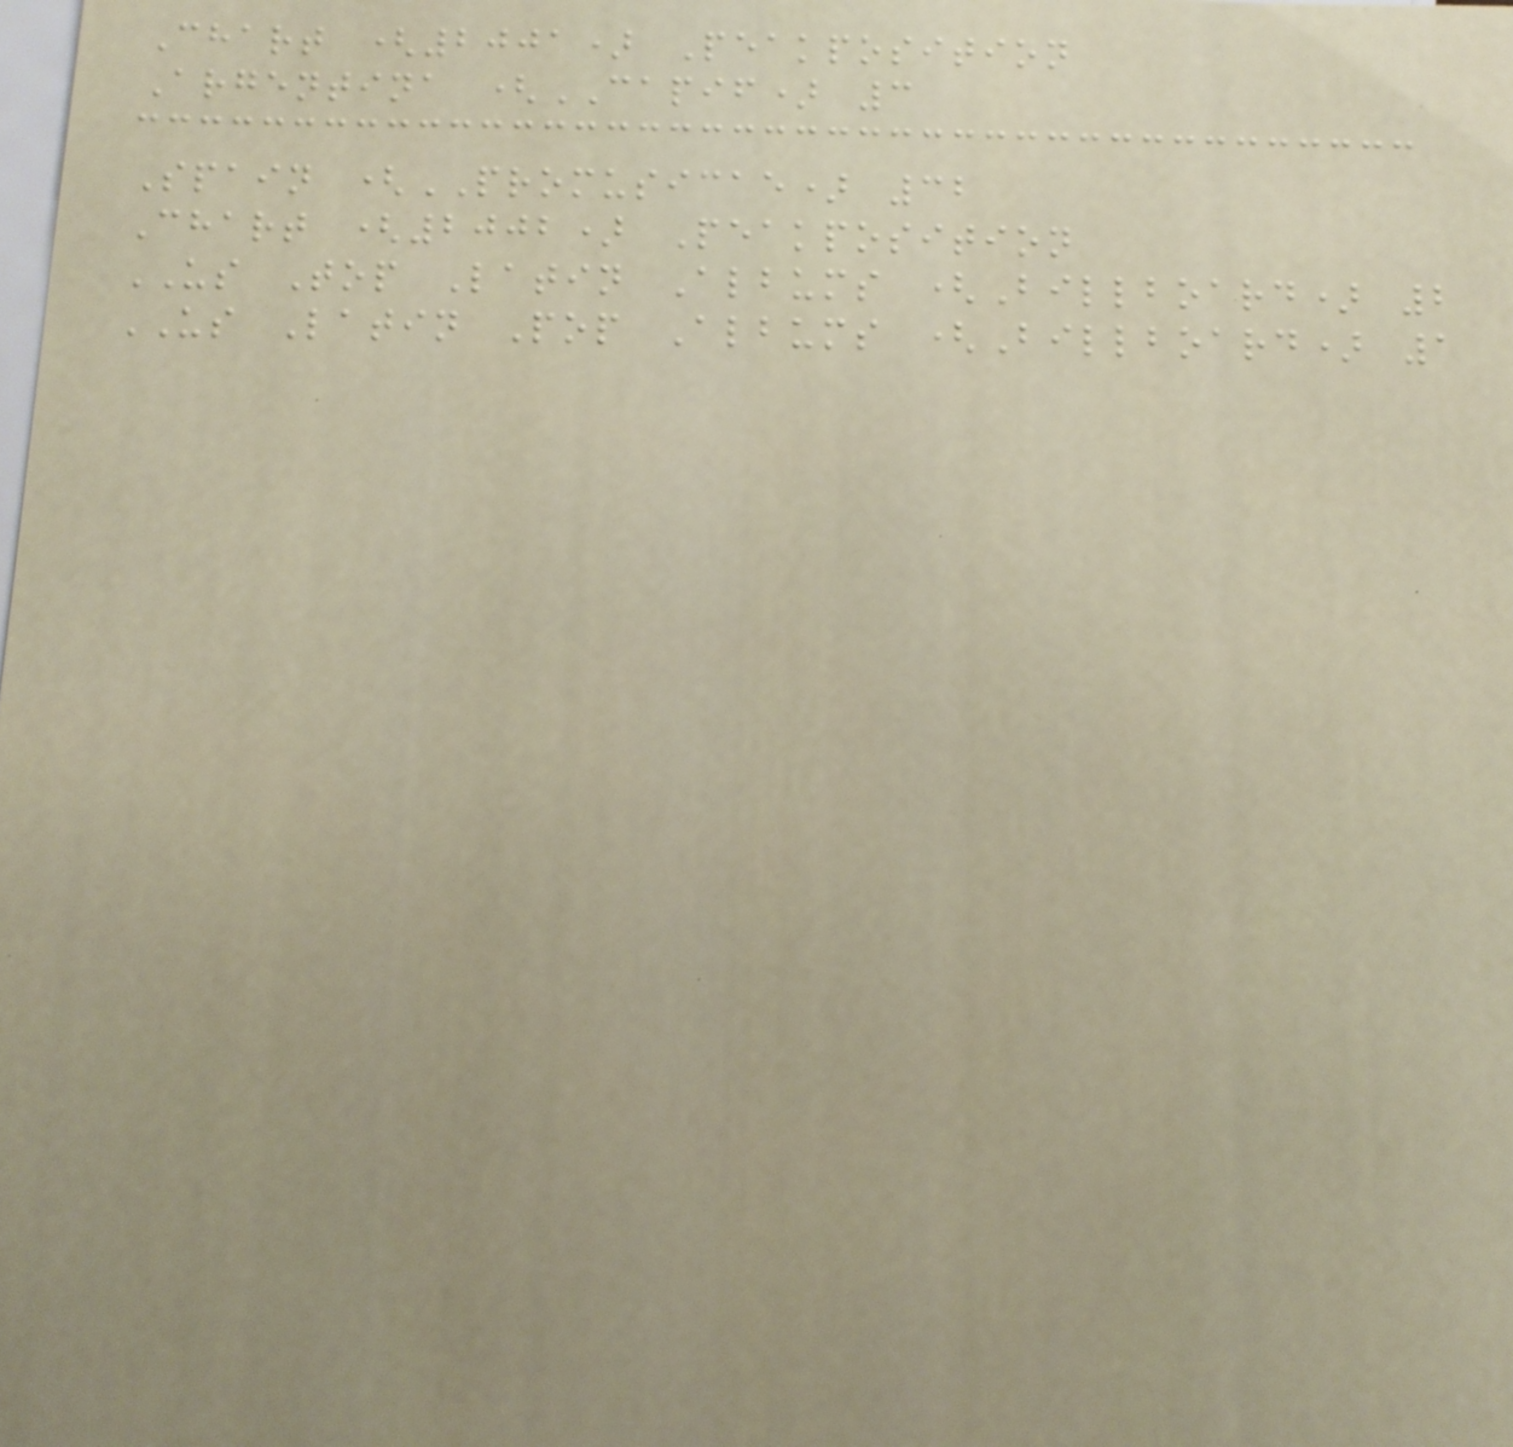Chart (2001) Peakposition
Argentina (CAPIF) 3
Spain (PROMUSICAE) 32
Chart (2002) Peakposition
US Top Latin Albums (Billboard) 2
US Latin Pop Albums (Billboard) 1
